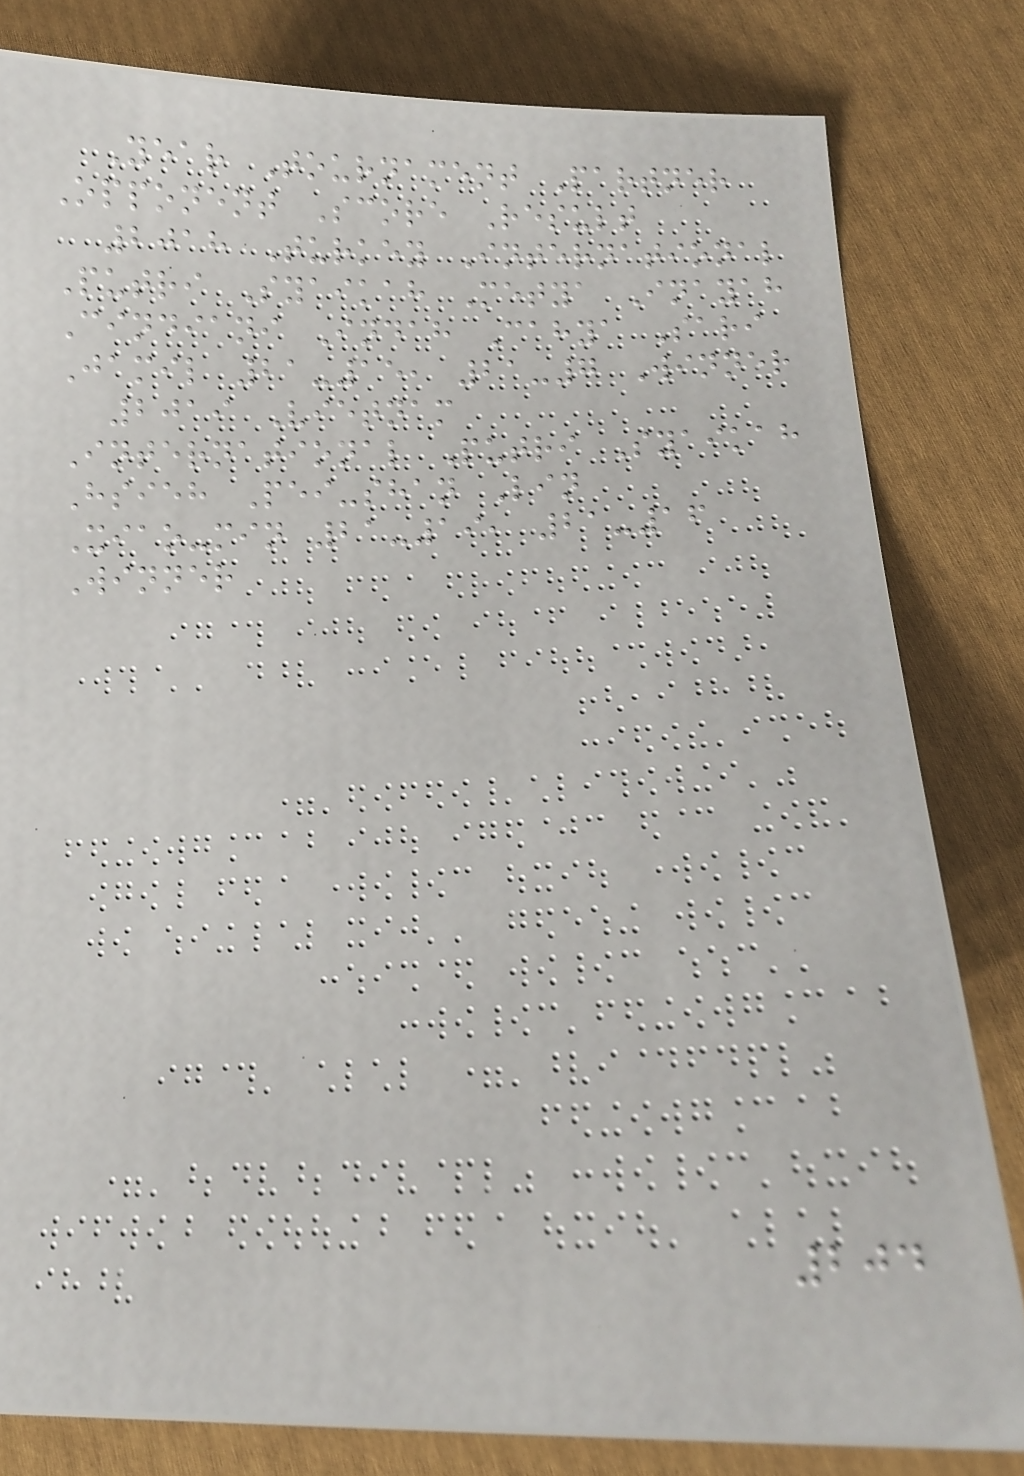Year Tournament Partner
Opponent Score Result
2018 Turkey International
Putri Syaikah Metya Inayah
Cindiani Indah Cahya Sari
Jamil 21-15, 21-7 Winner
2019 Vietnam
International Putri Syaikah
Hsieh Pei-shan Lin
Xiao-min 21-19, 21-16
Winner
204
